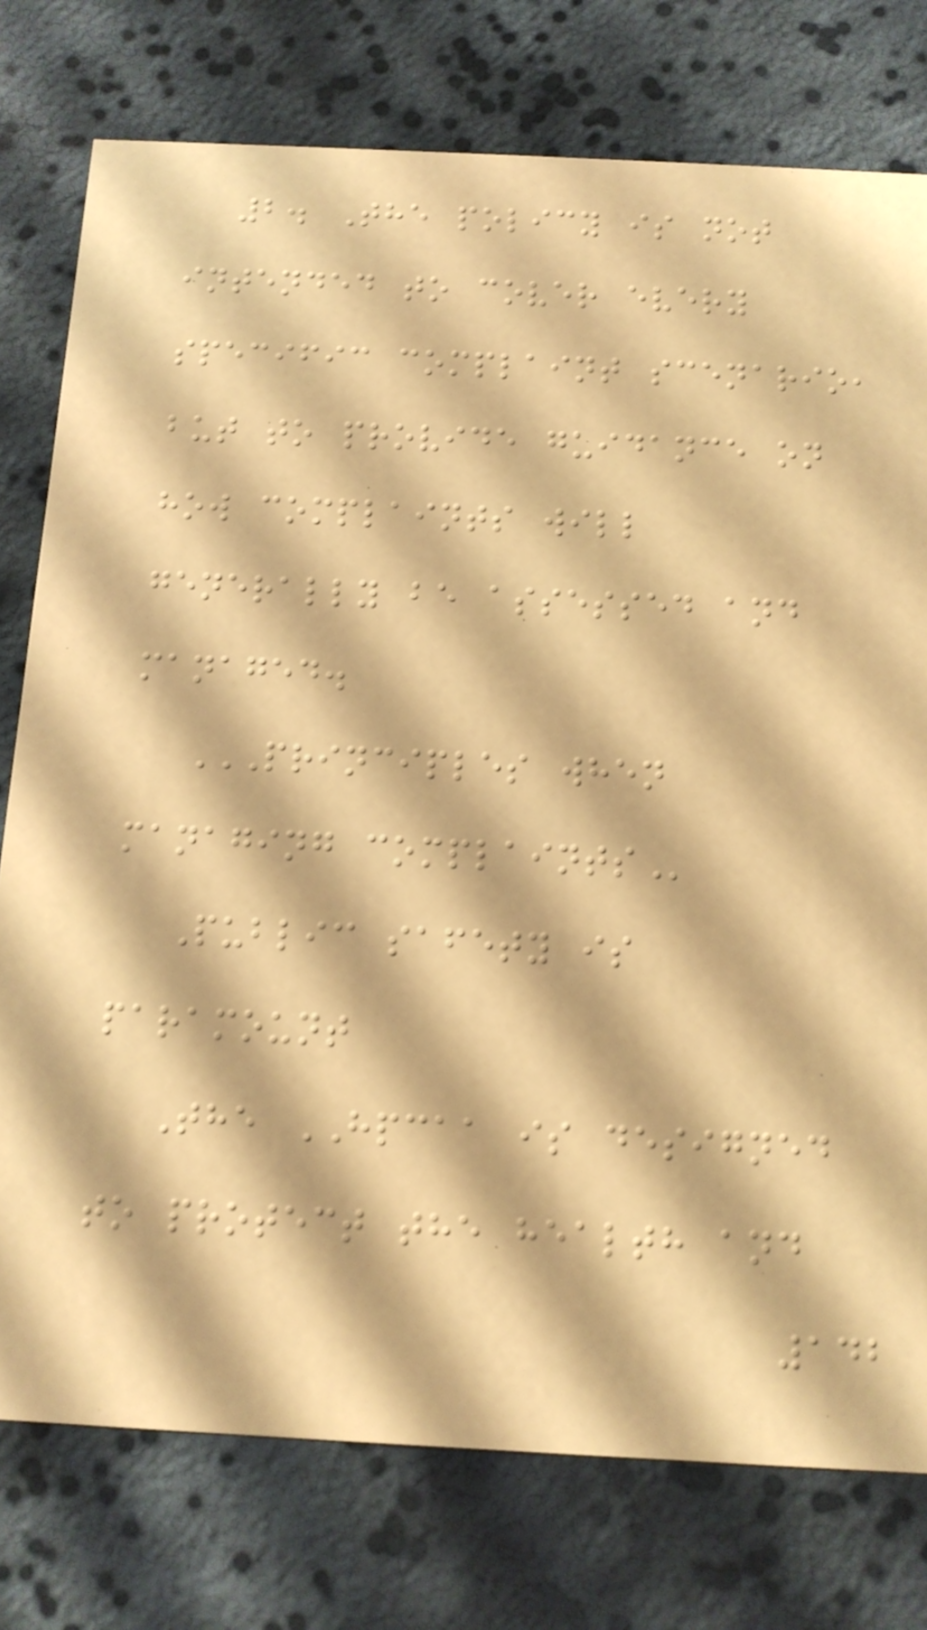2. The policy is not
intended to cover every
specific complaint scenario,
but to provide guidance on
how complaints will
generally be assessed and
managed.
PRINCIPLES WHEN
MANAGING COMPLAINTS
Public safety is
paramount
The HPCAA is designed
to protect the health and
142
